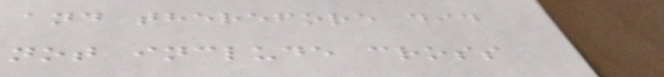and therefore did
not include cross
